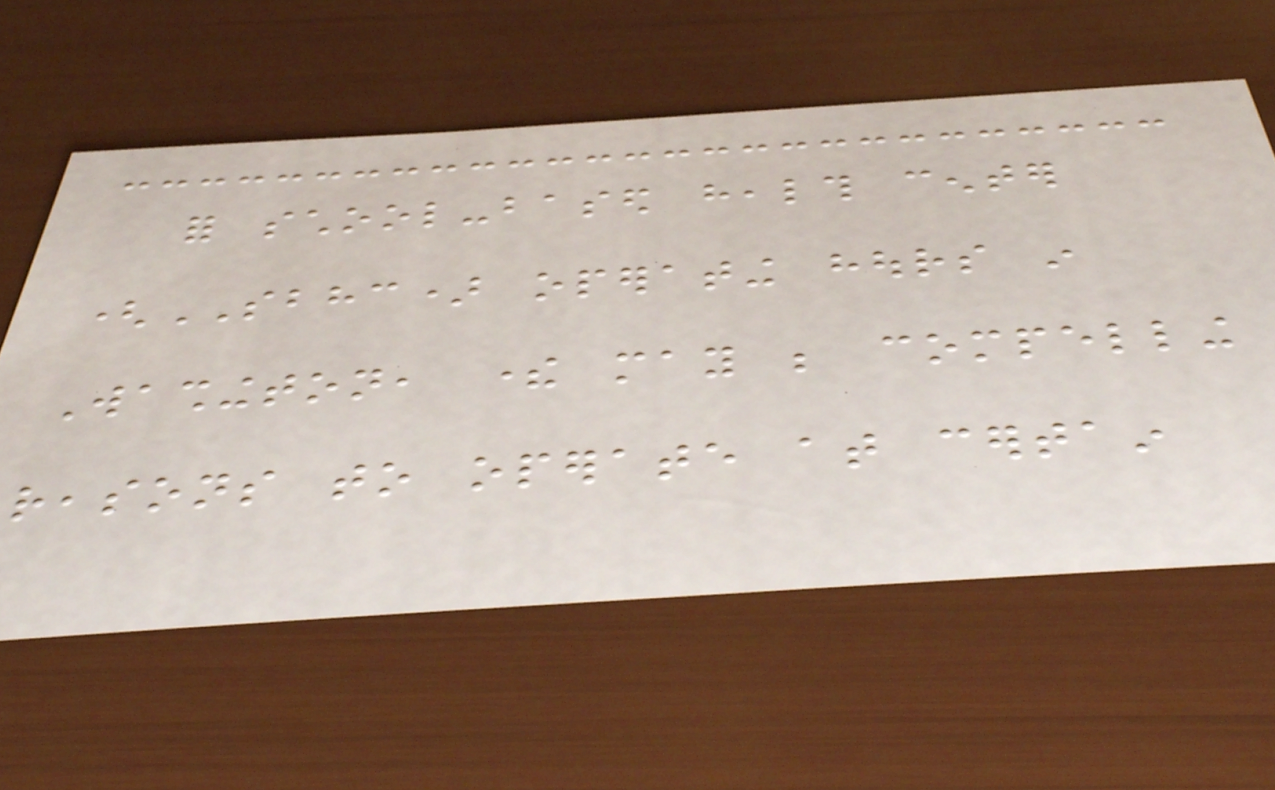for school-based health center
(SBHC) operating hours in
Washington, there may be compelling
reasons to operate at certain
